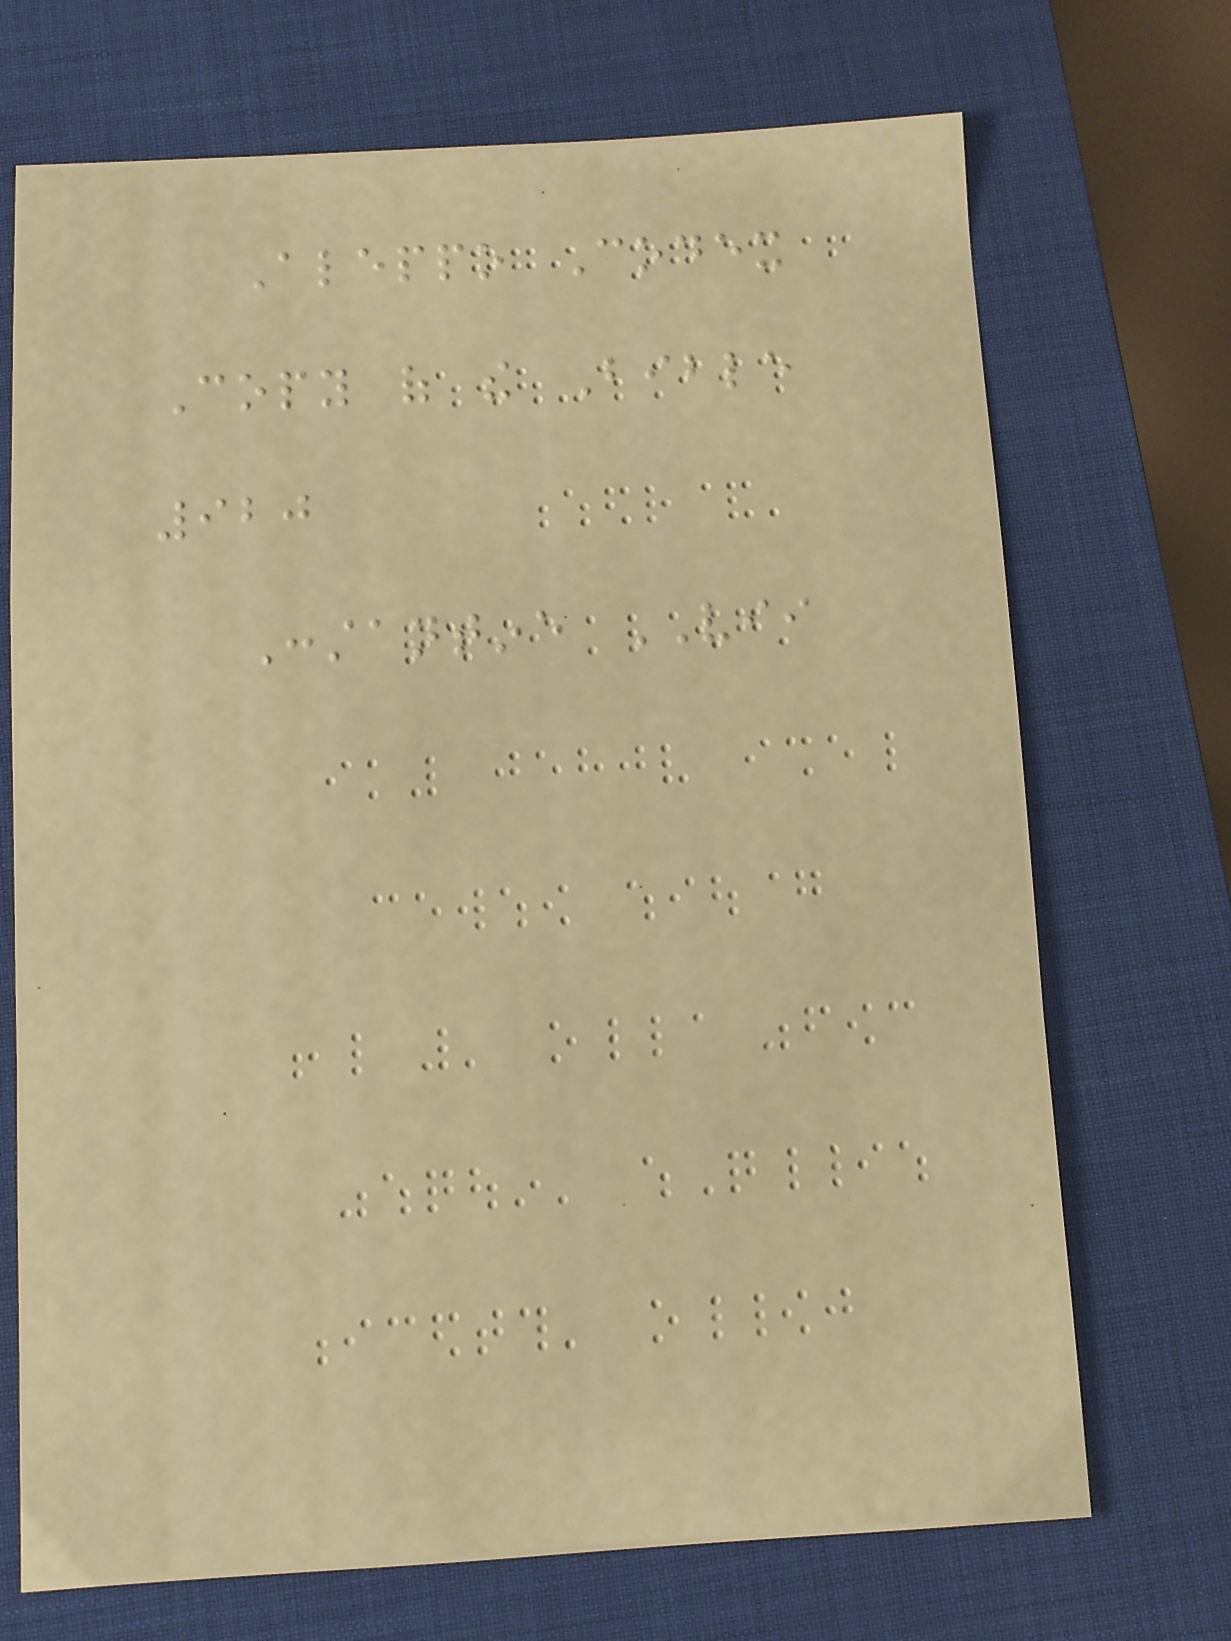Aleppo Codex
Copy of the Bible
920
Constantine VII
